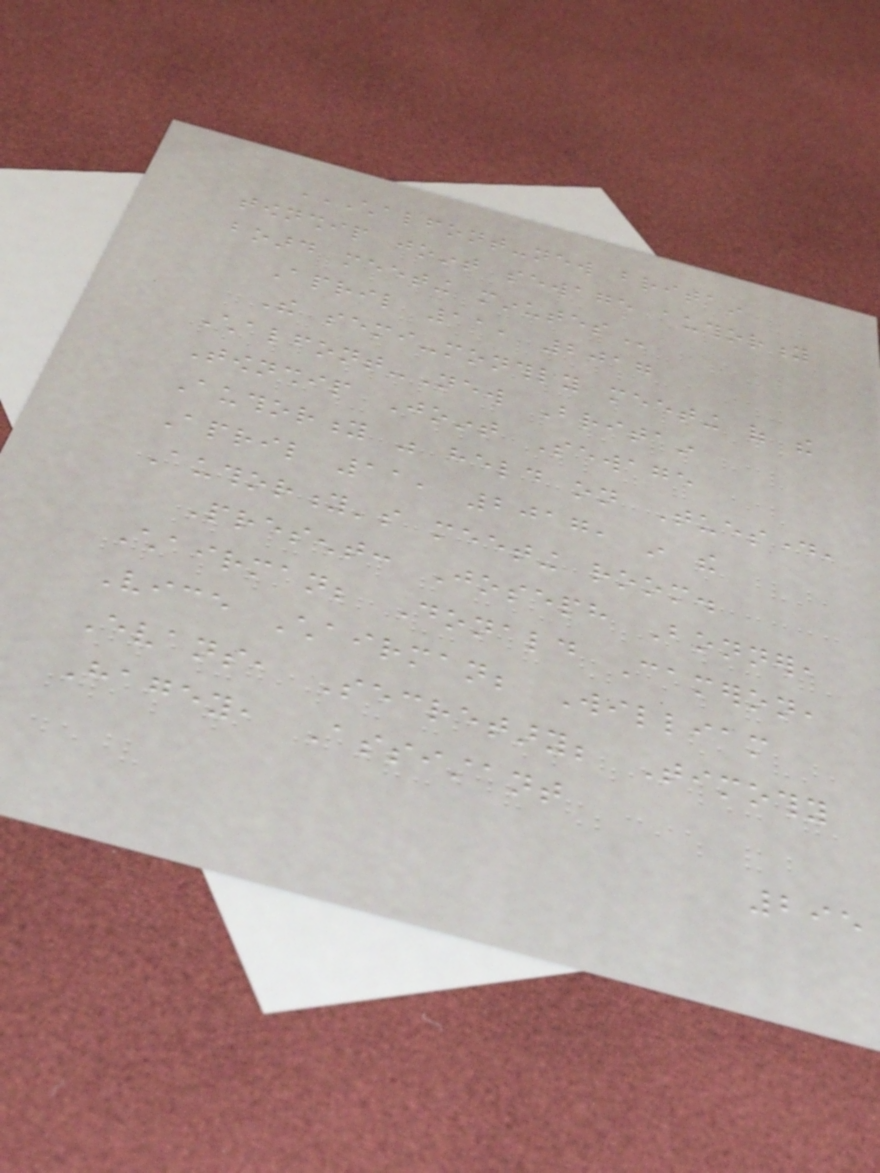CHALFONT-NEW BRITAIN
TOWNSHIP JOINT SEWAGE AUTHORITY
BOARD MEETING MINUTES
April 11, 2017
The semi-monthly meeting of the
Chalfont-New Britain
Township Joint Sewage
Authority was held on Tuesday,
April 11, 2017, in the
Authority's meeting room.
Present: Joseph Bonner,
Chairman; Donald Cameron,
Vice Chairman; William
Evans, Secretary; Timothy
Hagey, Assistant
295
